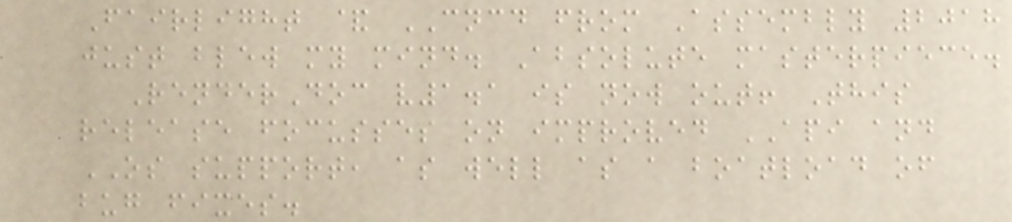Fairlight & CNCD from Assembly 2018
just blew my mind. Absolute masterpiece.
RenderDoc v1.1 is now out! This
release focusses on improved API and
OS support, as well as a boatload of
bug fixes.
